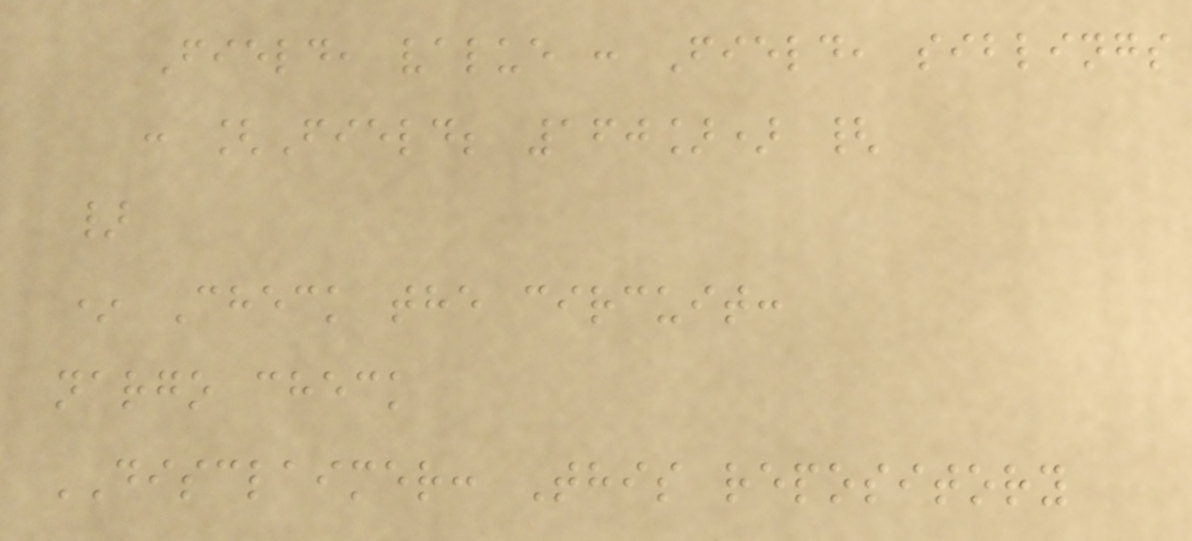Field, value : Field, siblings
: [Field; 160]) {
}
* Check the circuit:
nargo check
DISCLAIMER: This repository
